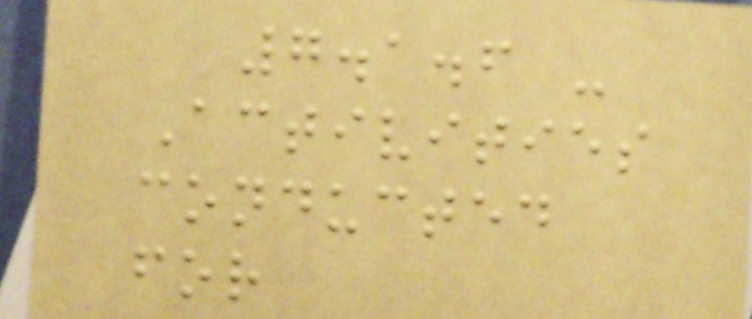7.1.6 -
Activities
conducted
for
